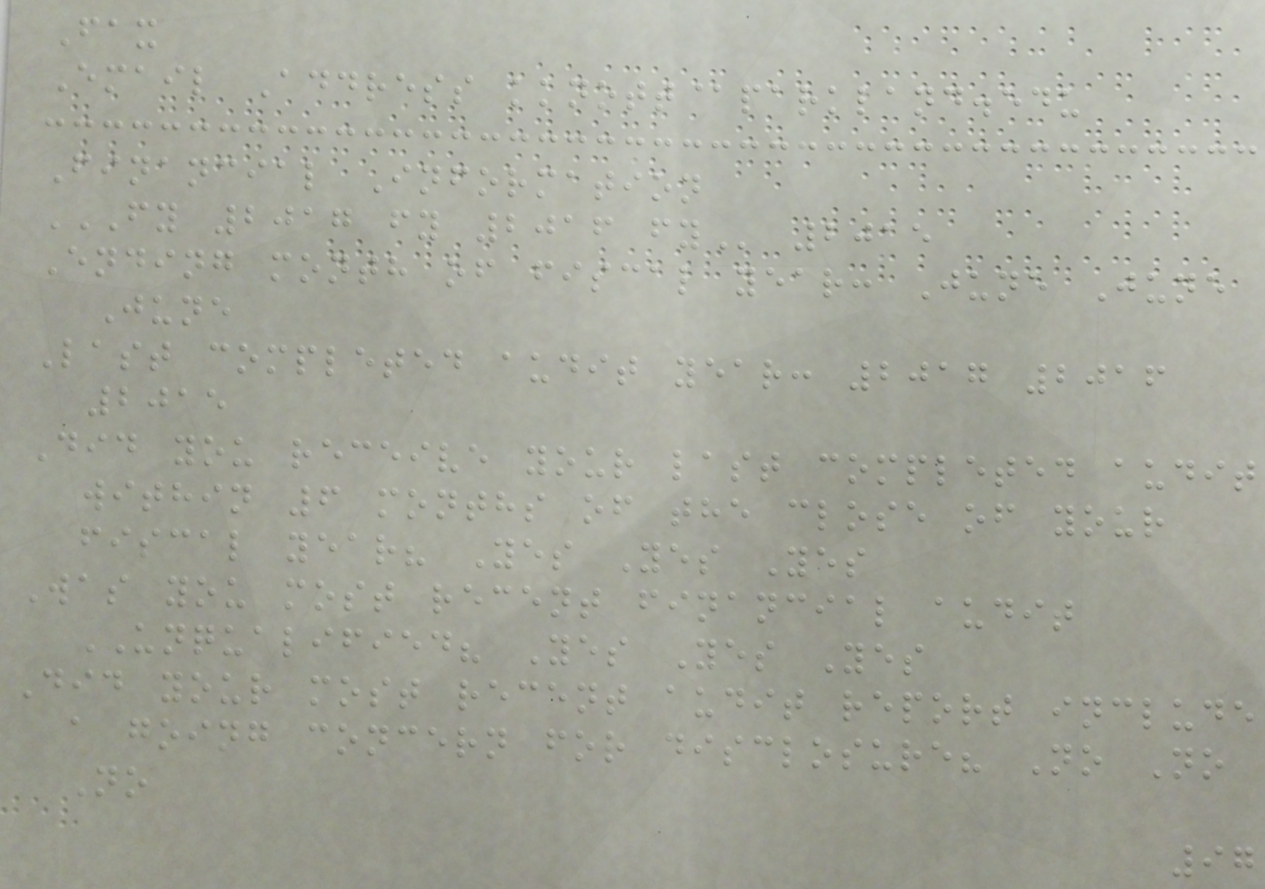Fax
Email Address kknott@parkland.edu
Financial Information
FY 2017 FY 2016 FY 2015
Ending month of fiscal year: June June
June
Last completed audit year: 2017 2016
2015
Did you receive your last completed audit
within 6 months of the close of your
fiscal year? Yes Yes Yes
Was you most recent financial audit
UNQUALIFIED? Yes Yes Yes
Did your most recent audit report include
a going concern for disclosure? No No
No
97
